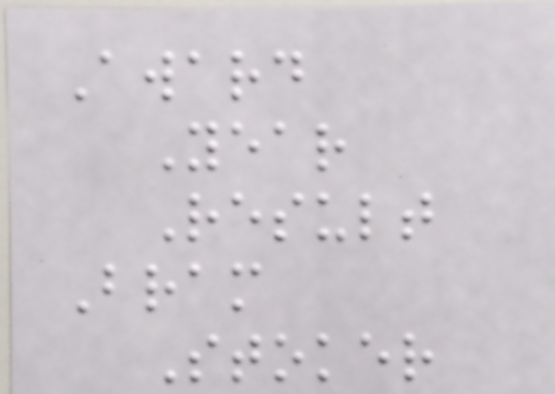Award
Year
Result
Bram
Stoker
